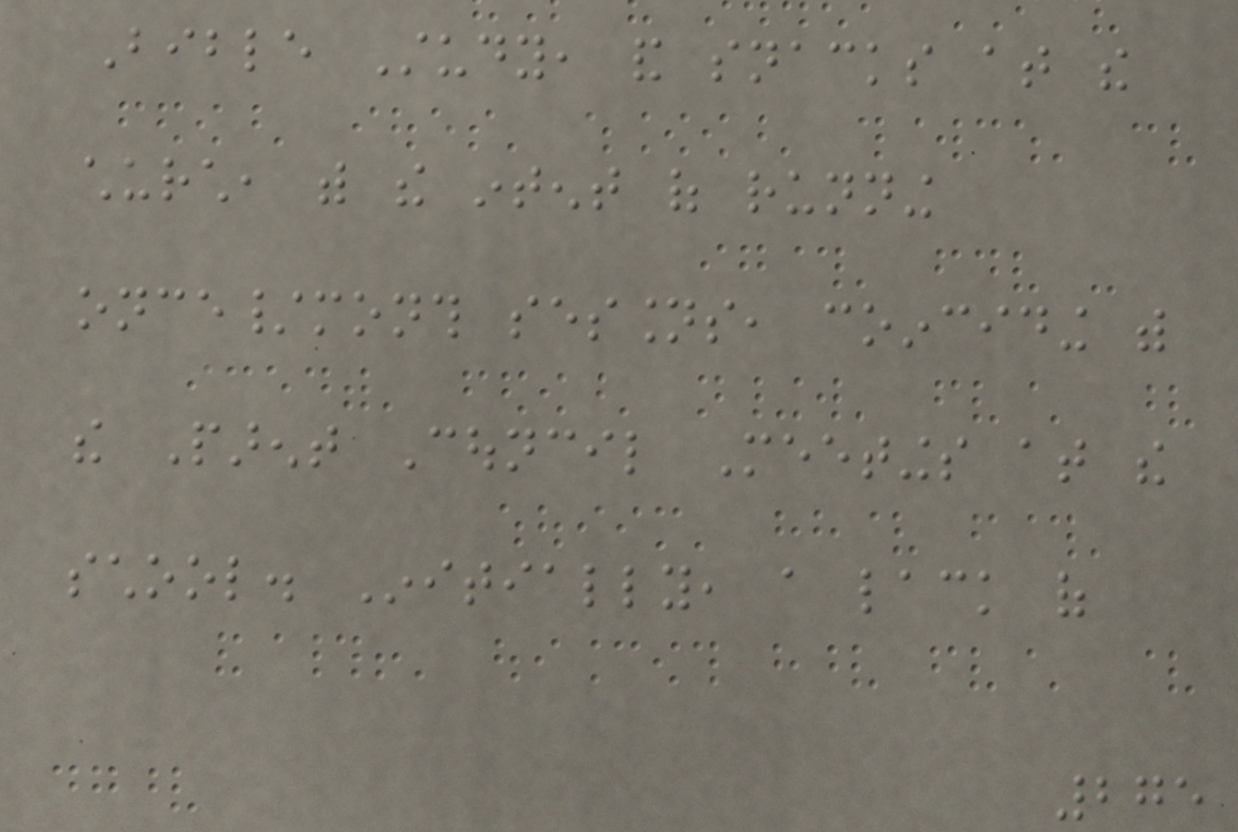Bible Study, and snacks at the
church, with the intent of running
once/month sessions, coinciding with
the Parent Council Meetings at the
school. Initially, a lack of
275
